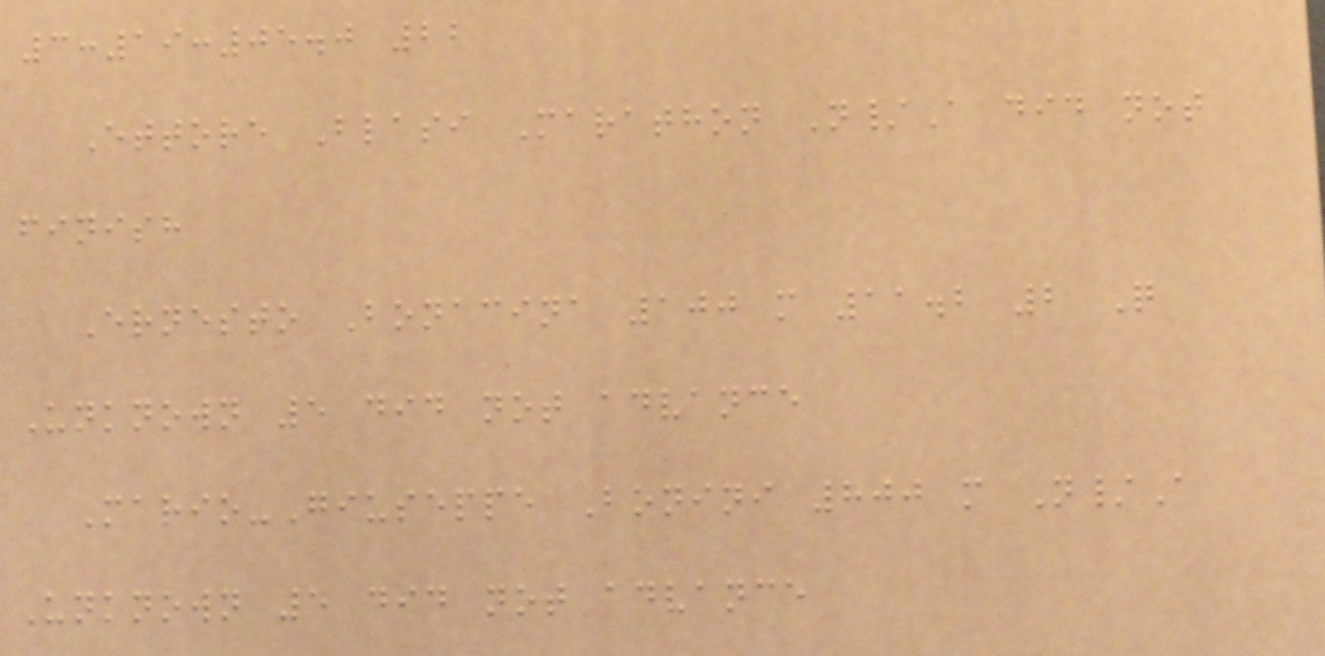3:19:05.0 22
Ettore Blasi Marathon N/A did not
finish
Ernesto Bonacina 100 m 11.2 2 Q
Unknown 5 did not advance
Mario-Giuseppe Bonini 800 m N/A
Unknown 5 did not advance
